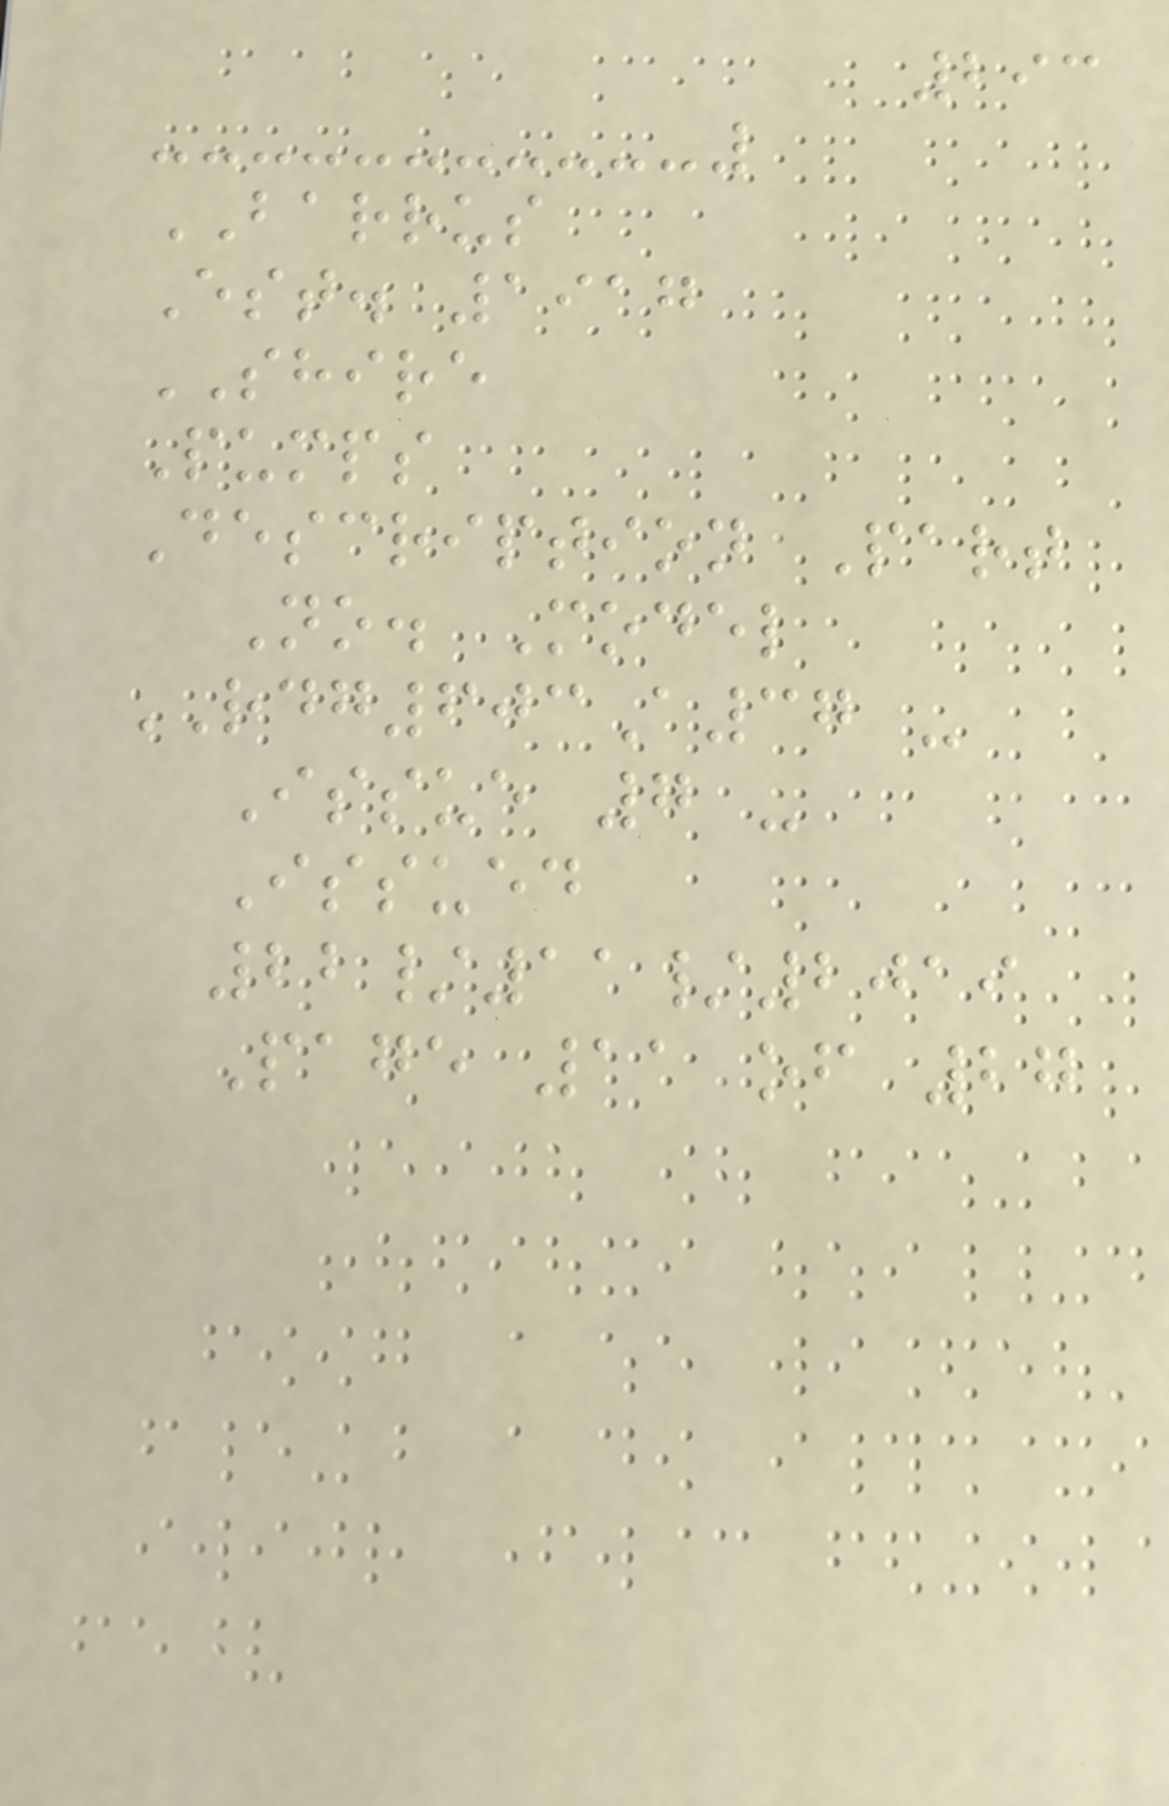293
BARRUS
Est. 1917
SHIRE
Pumps
Description Part
No. Model
RDG603A37 -
Issue 7 -
Issued
22/11/2019
Page 11 of 27
